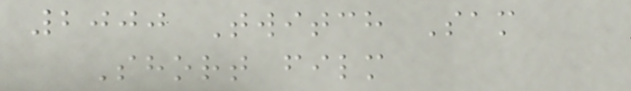2000 Twitch Sam
Short film
